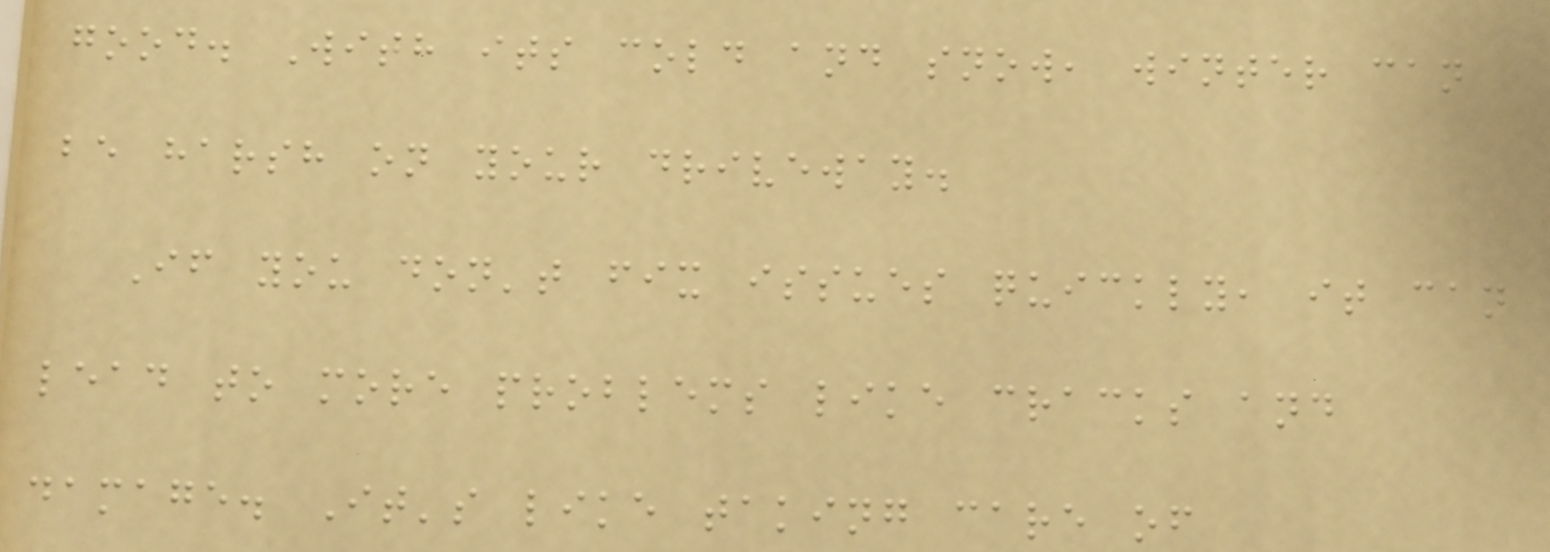good. With its cold and snow, winter can
be harsh on your driveway.
If you don't fix issues quickly, it can
lead to more problems like cracks and
damage. It's like taking care of
